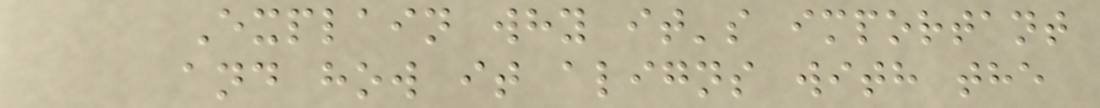Explain why it's important
and how it aligns with the
